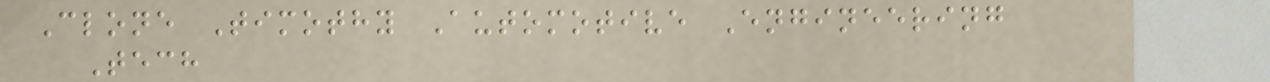Clone Timothy Automotive Engineering
Tech
